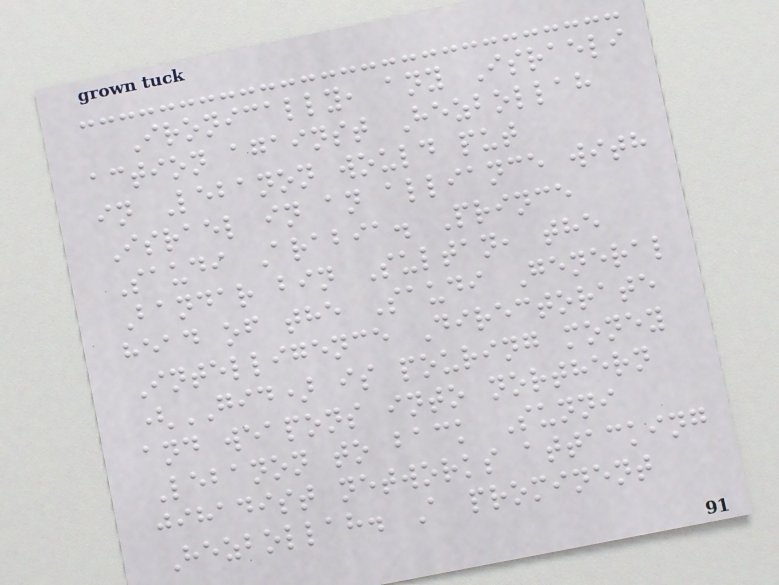Ironically, any Israeli
action against Hezbollah
in Lebanon would put
Israel in an alliance with
Saudi Arabia. Prince
Bandar bin Sultan, the
head of the Saudi General
Intelligence Directorate
(GID) is pouring money
and weapons into northern
Lebanon to back Sunni
jihadist networks attacking
Hezbollah. A prominent
